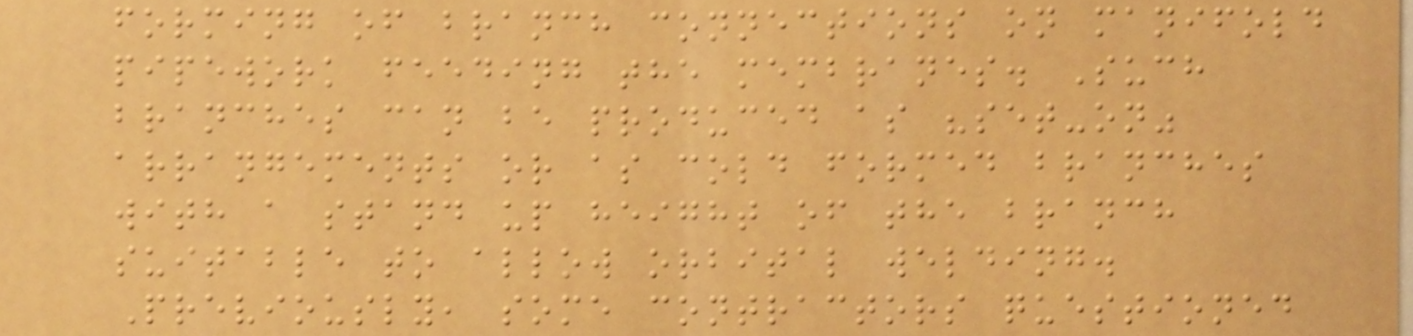forming of branch connections on manifold
pipework feeding the membranes. Such
branches can be produced as "set-on"
arrangements or as cold formed branches
with a stand up height of the branch
suitable to allow orbital welding.
Previously, some contractors questioned
